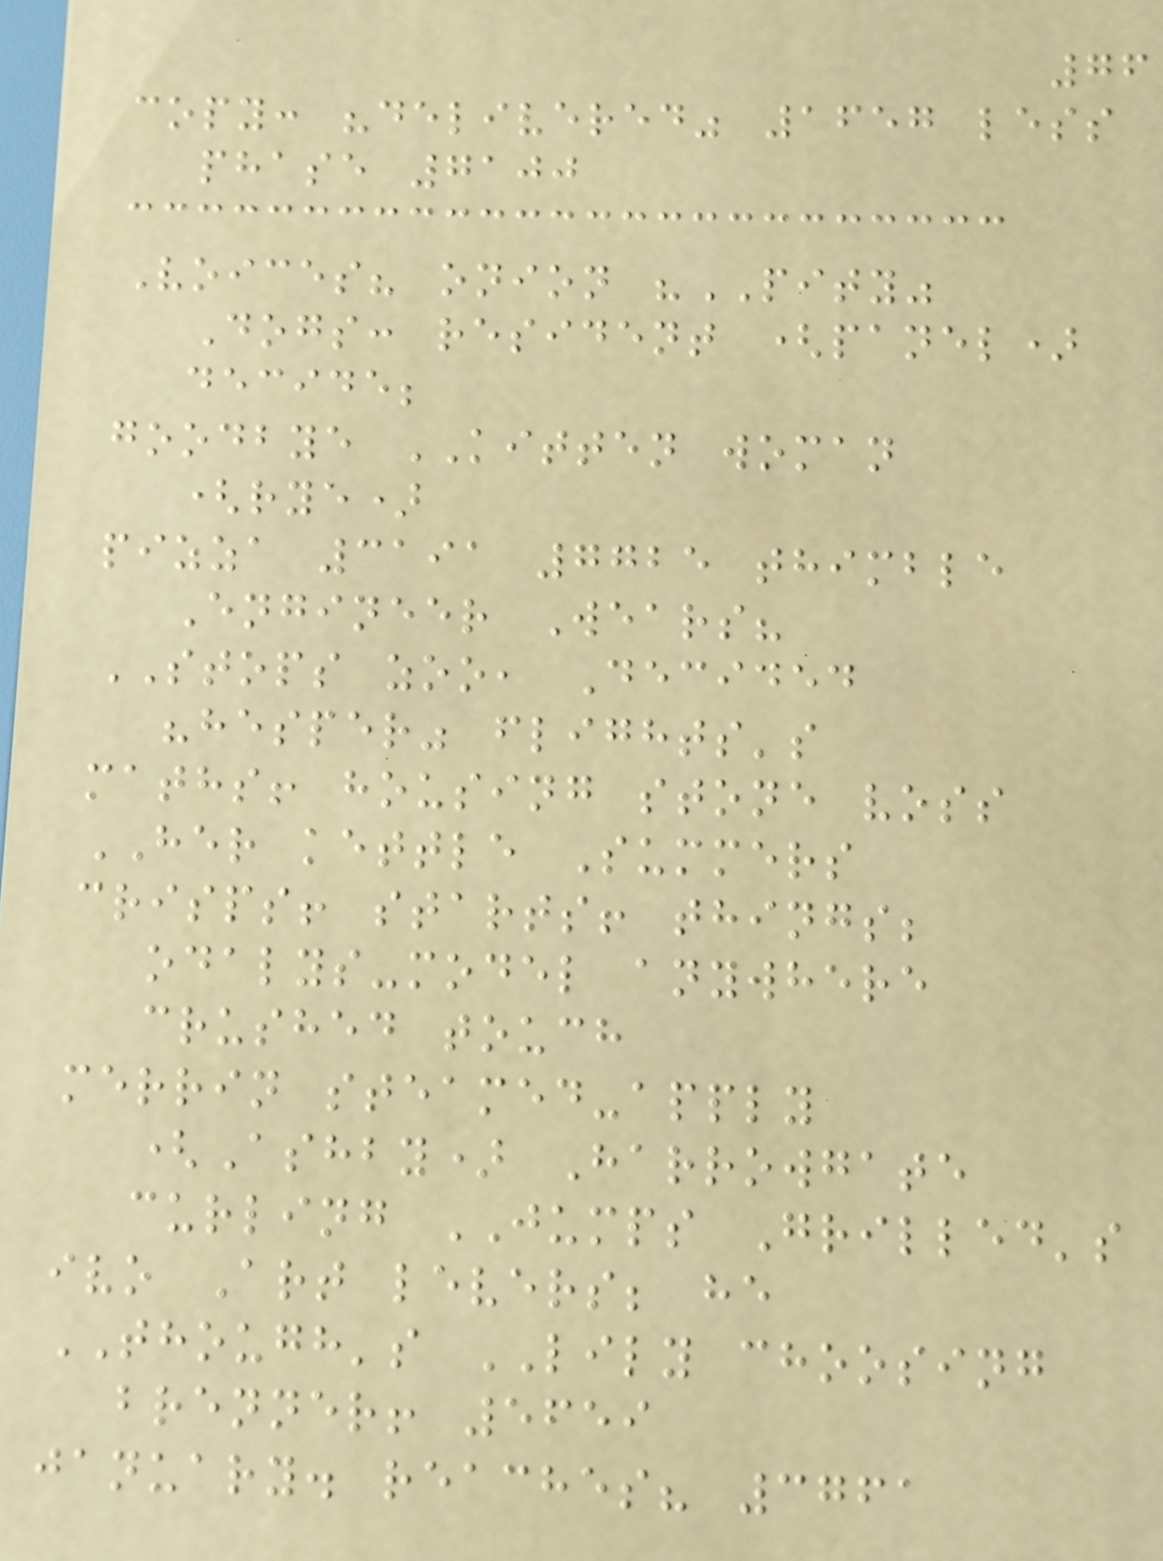76
copy: "delivered" 1657 less
phase 7100
Voices? onion "PITY"
Dogs: resident (panel)
decide;
goodbye KITTEN woman
(rye)
pizza 3191 7725 thimble
Engineer Wears?
STOPS zoo, Decided
"hesper" flights's
maths! housing stone voss
HER kettle Summers
crisps! starts! things;
odalys-model anywhere
crushed touch
merrin steamed-apply
(Ashby) Harrowgate
curling JUMPS Grilled's
ivo Art levers; he
THOUGH's LILY choosing
brenner! 5659
january. reaches? 3761
